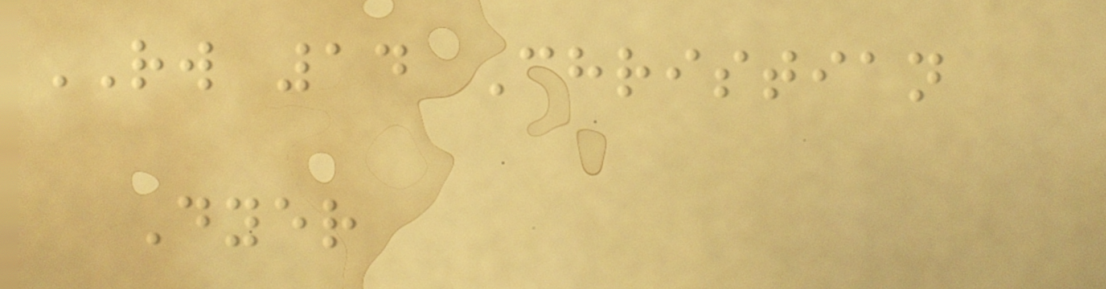RW 14 Christian
Dyer
